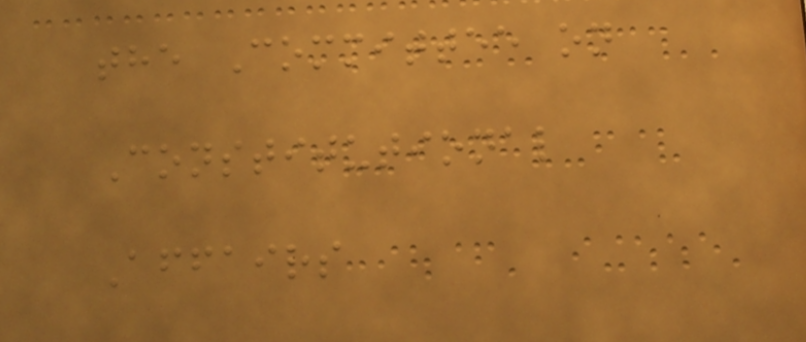the Committee on
Constitutional
Affairs
